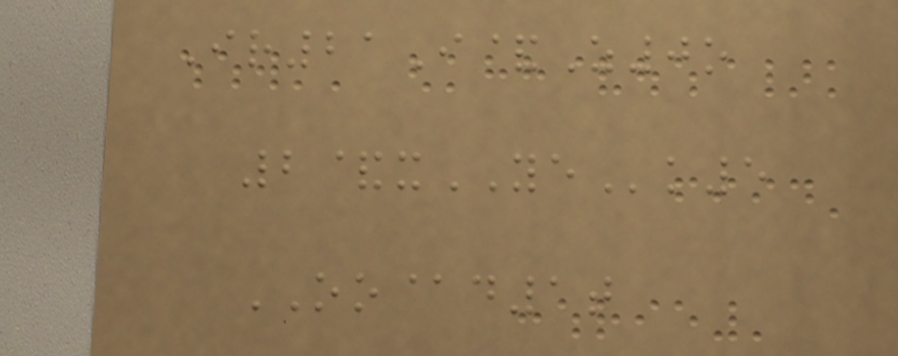Ir21I&Z0o
2&xYEk5
OO@d1t
